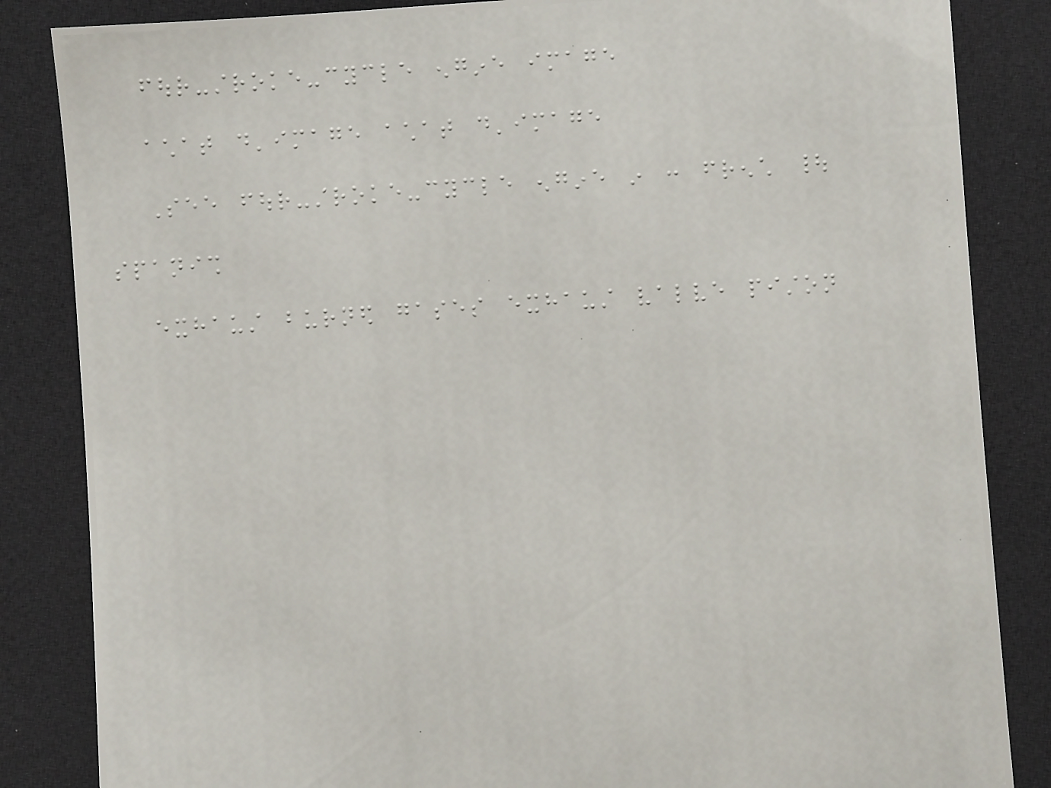four-stroke-cycle engine image
achat d'image achat d'image
See four-stroke-cycle engine in : french |
spanish
exhaust burned gases exhaust valve piston
